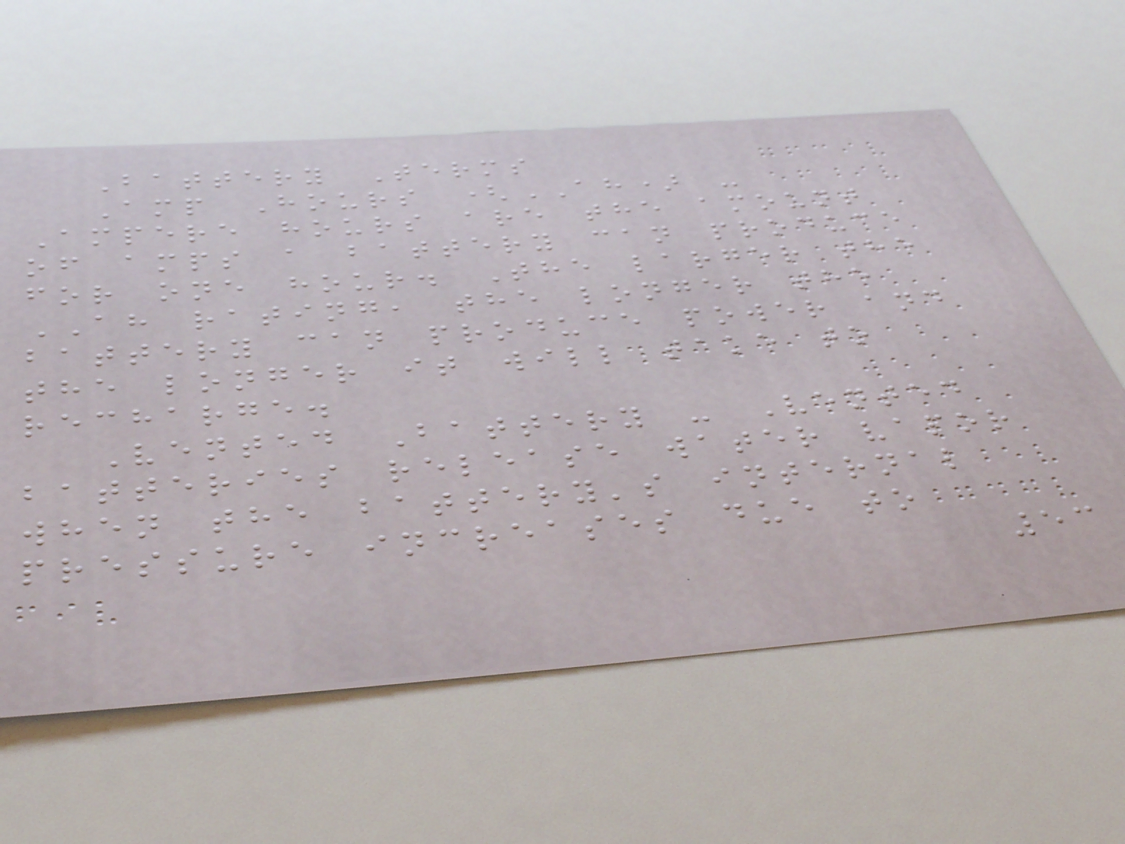Battery Terms
Amp Hours (AH) -
Ampere hours are the amount
of amps a battery can produce
for one hour. The larger the
AH rating, the longer the
battery can produce power and
the longer it will take to
recharge.
Vented Battery - Vented
batteries release water vapor
when the battery's internal
pressure increases due to
53
